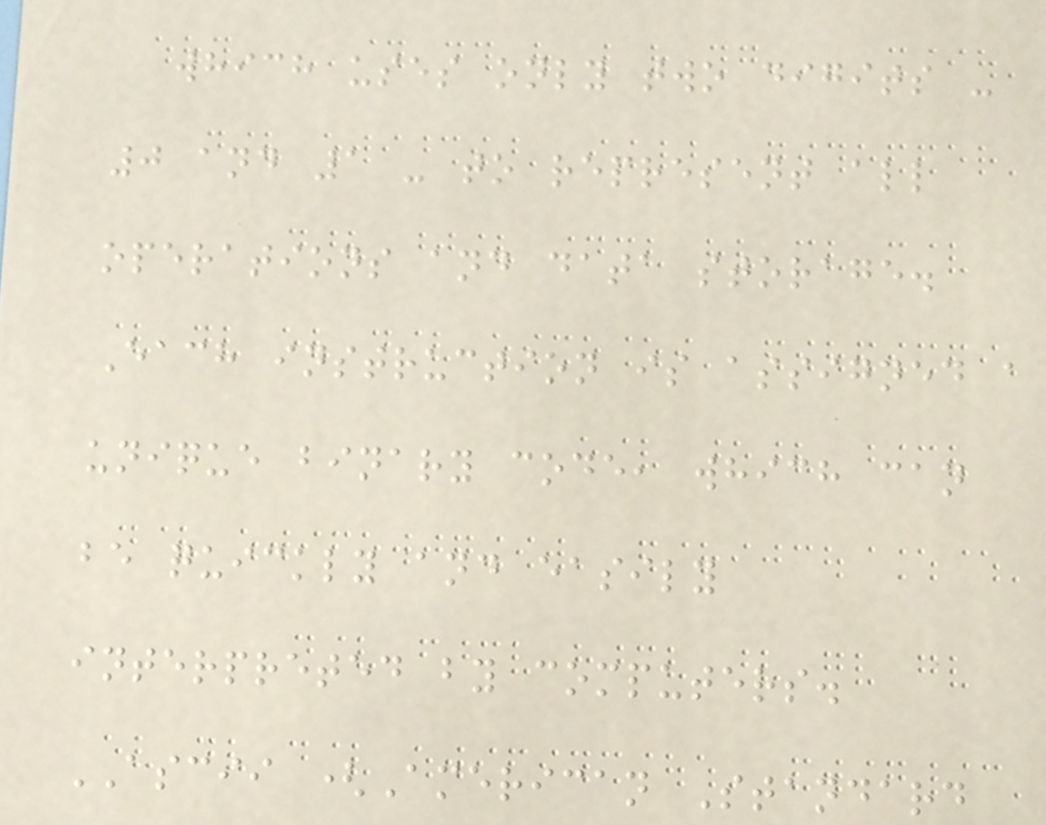which uses only two digits -
0 and 1 - to represent all
operations and data storage.
Each instruction is assigned a
unique binary code, which can
be quickly and easily
interpreted by computers.
ASCII (American Standard
